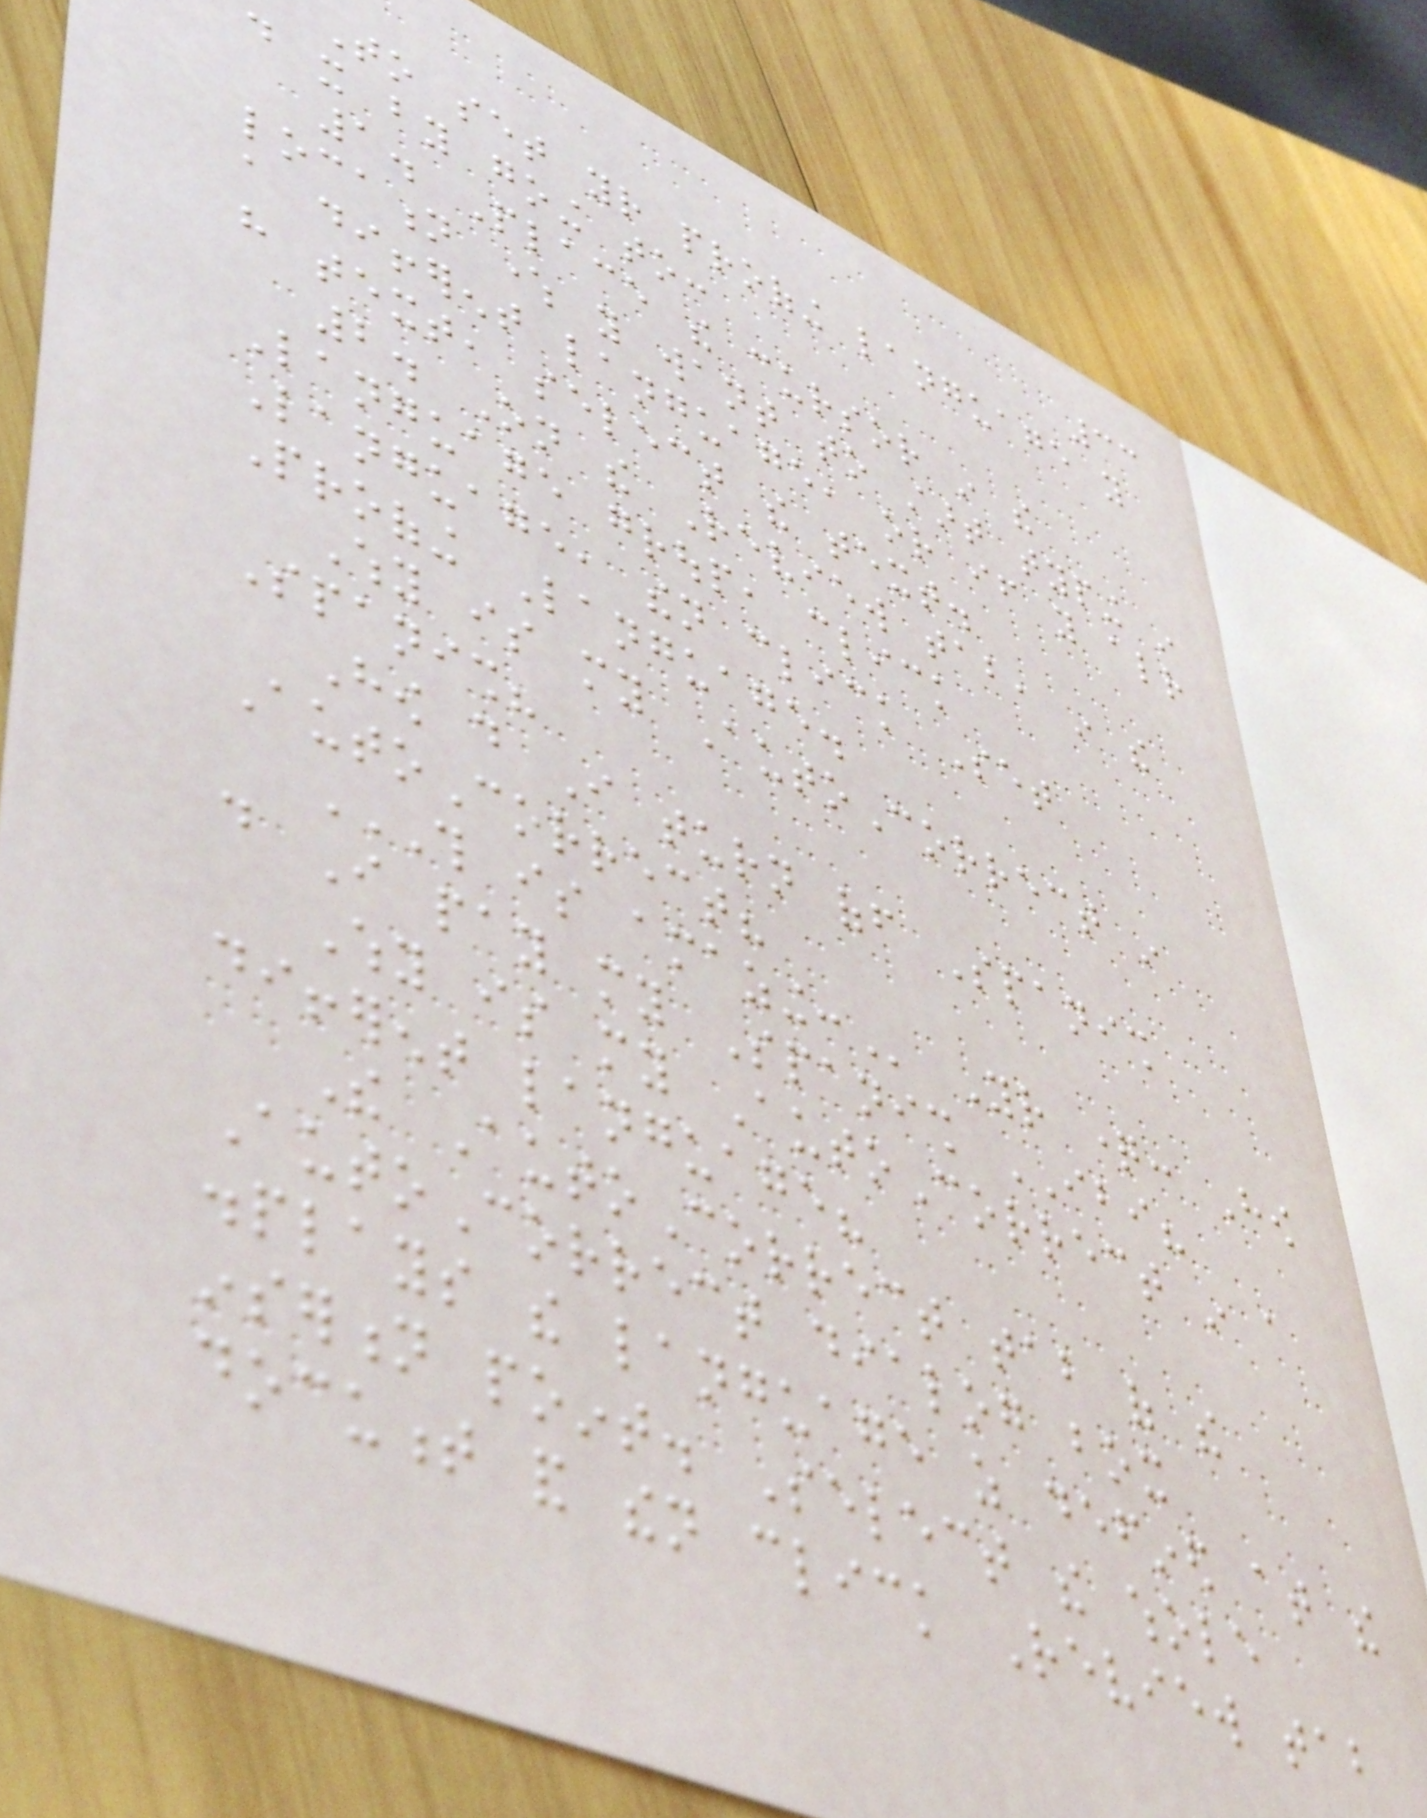33
To set your proofing language you
do it by going to:
1. Place the cursor in the
location where you want to start typing in
a different language, or if you already
have text, select the text.
2. On the Review tab, in the
Language group, click
Language, then click Set
Proofing Language.
Why is my AutoCorrect in
Spanish?
How do I turn off Spanish
AutoCorrect?
THIS IS AMAZING: Your question: How
do I pay my Spanish IBI?
Why is my AutoCorrect in a
different language?
The AutoCorrect tab of the
AutoCorrect dialog box
displays the language as defined at the
insertion point. Select the whole
document and then click Review tab
